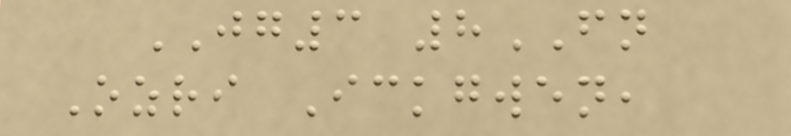JG3 8FN
Ozri Ickgwen,
